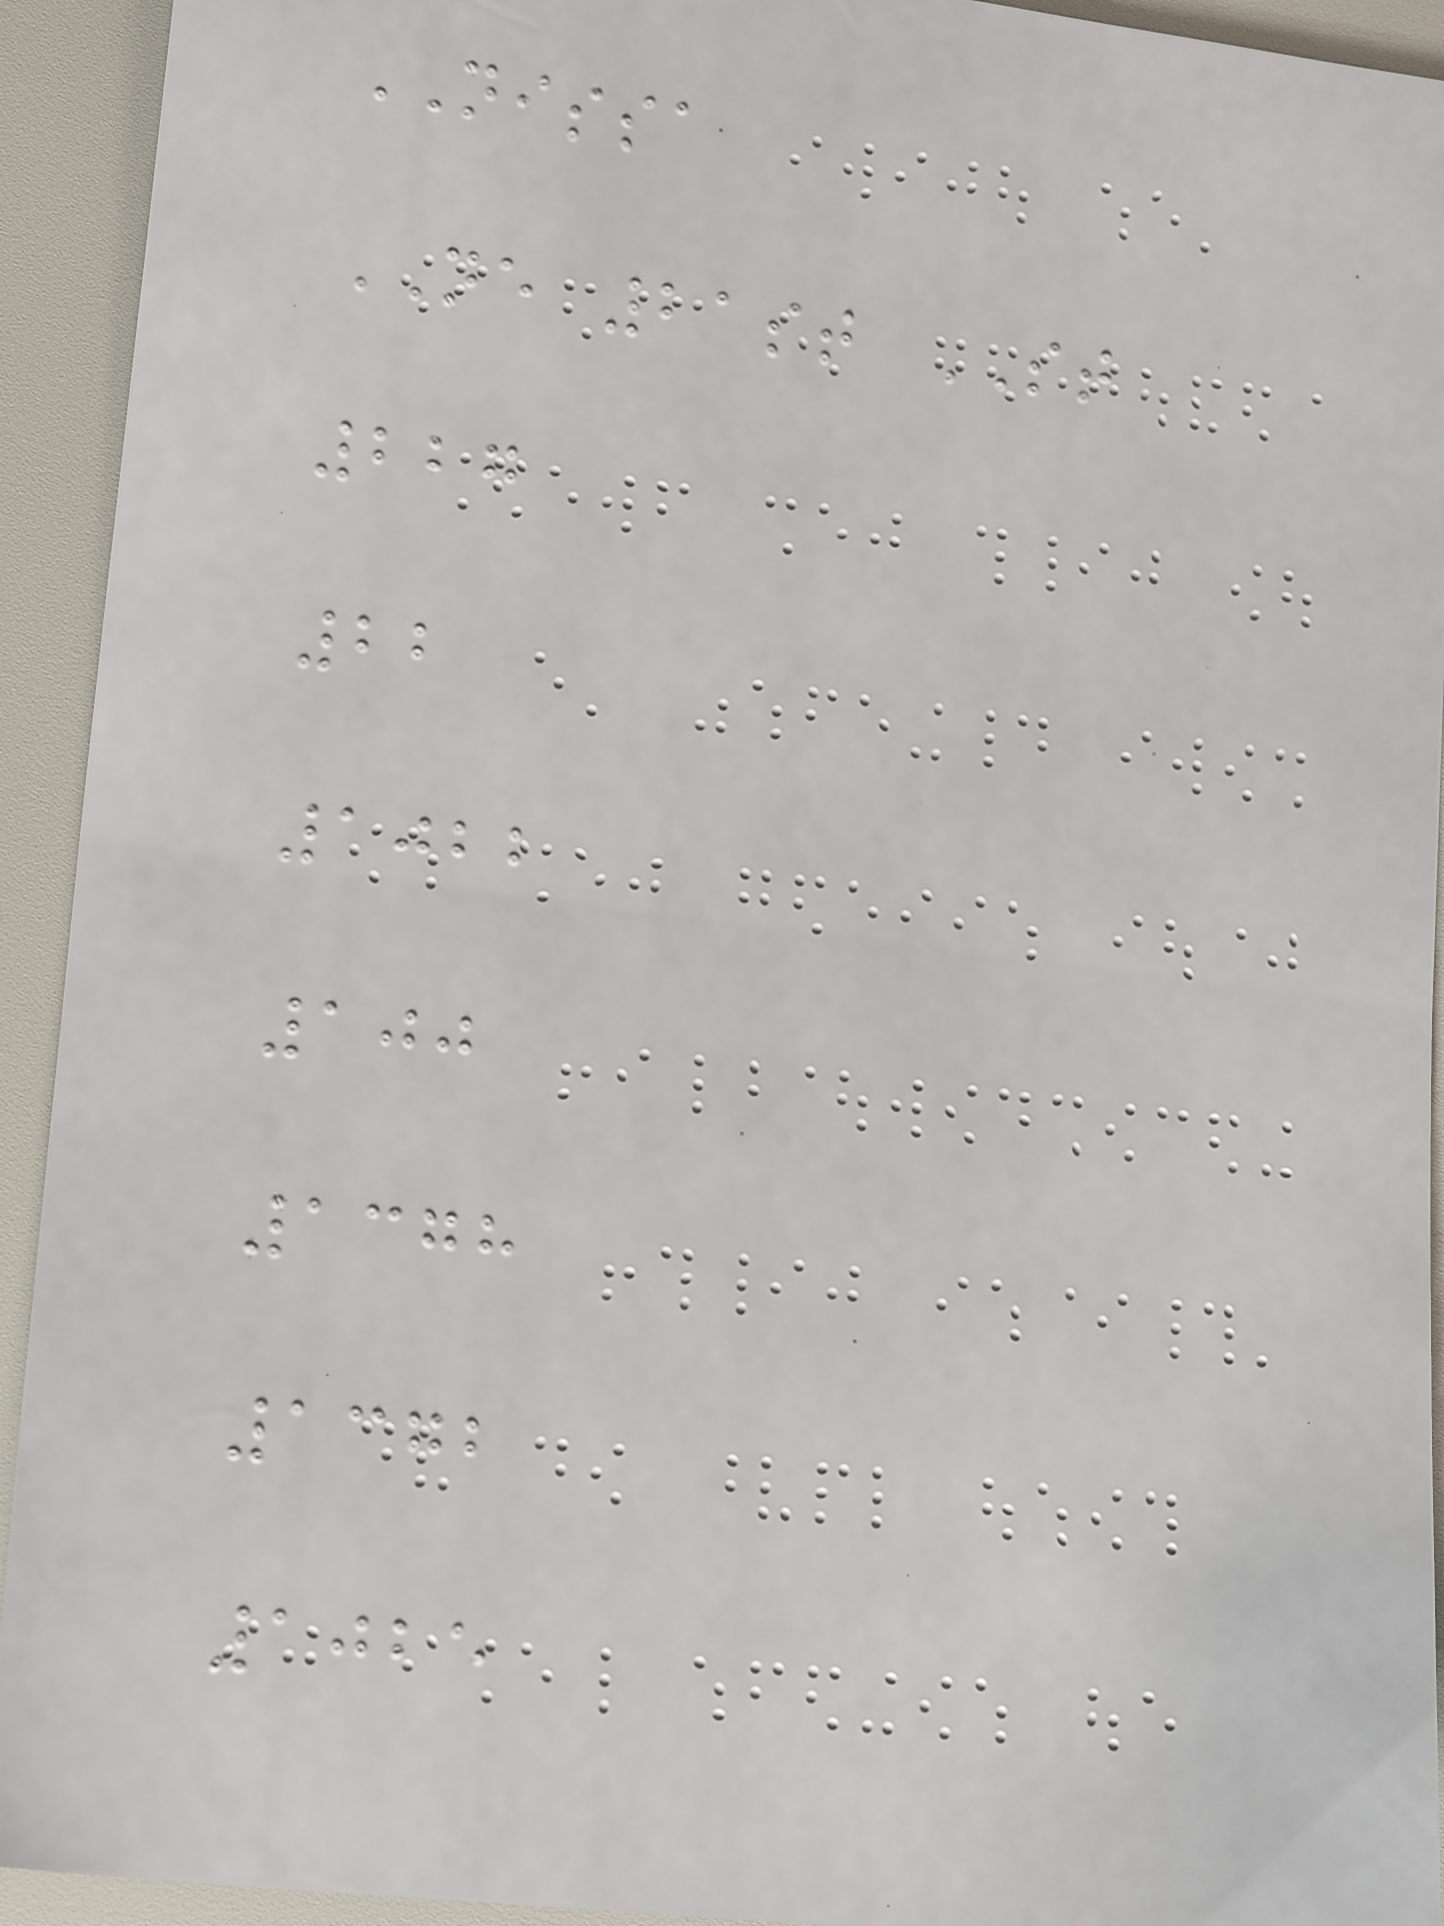NISSA
NE 21st ST
227
22
1022
100
1378
1372
1025
